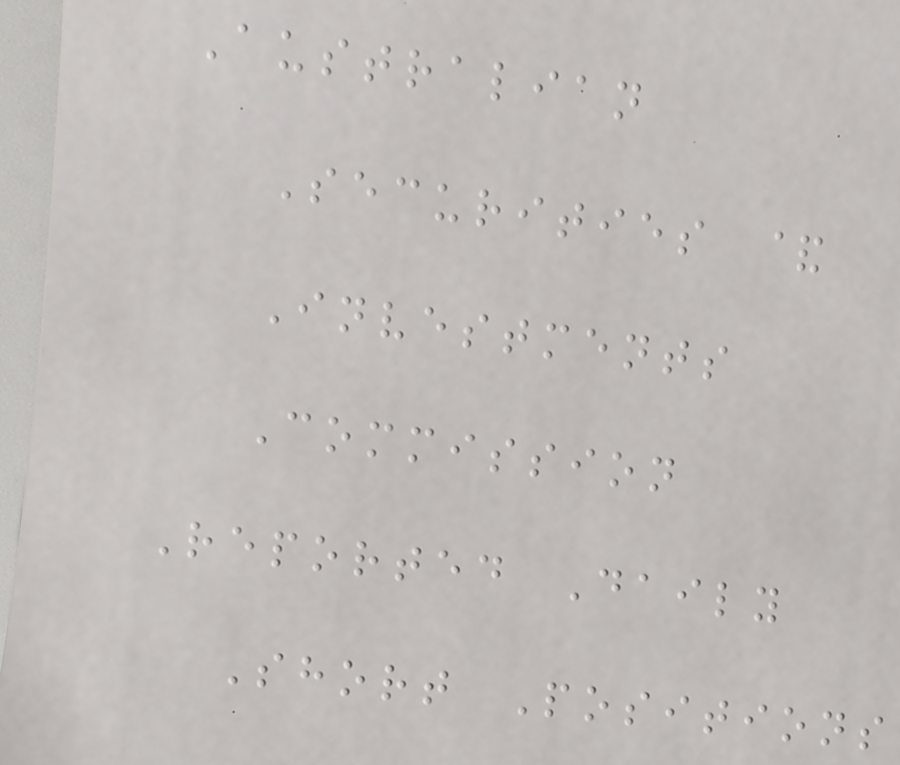Australian
Securities &
Investments
Commission
Reported Daily
Short Positions
